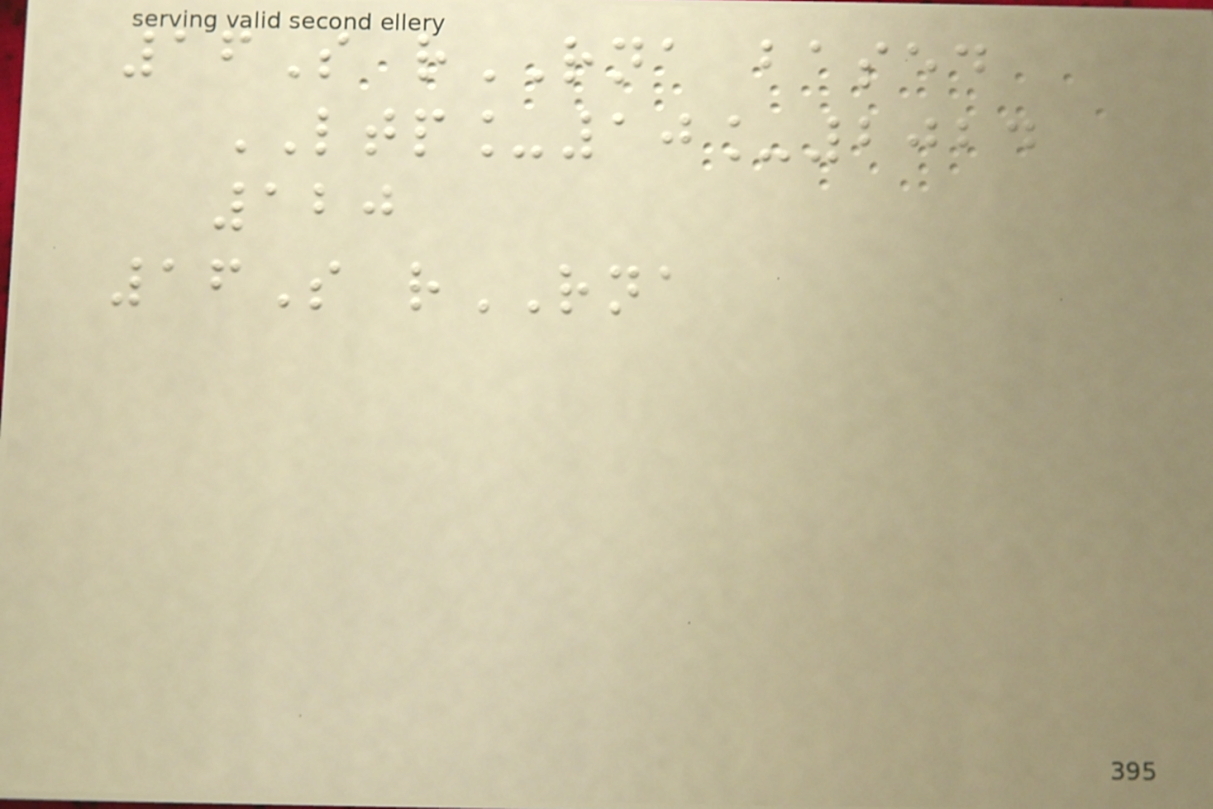16S rRNA based
LTP_10_2024
120
16S rRNA
